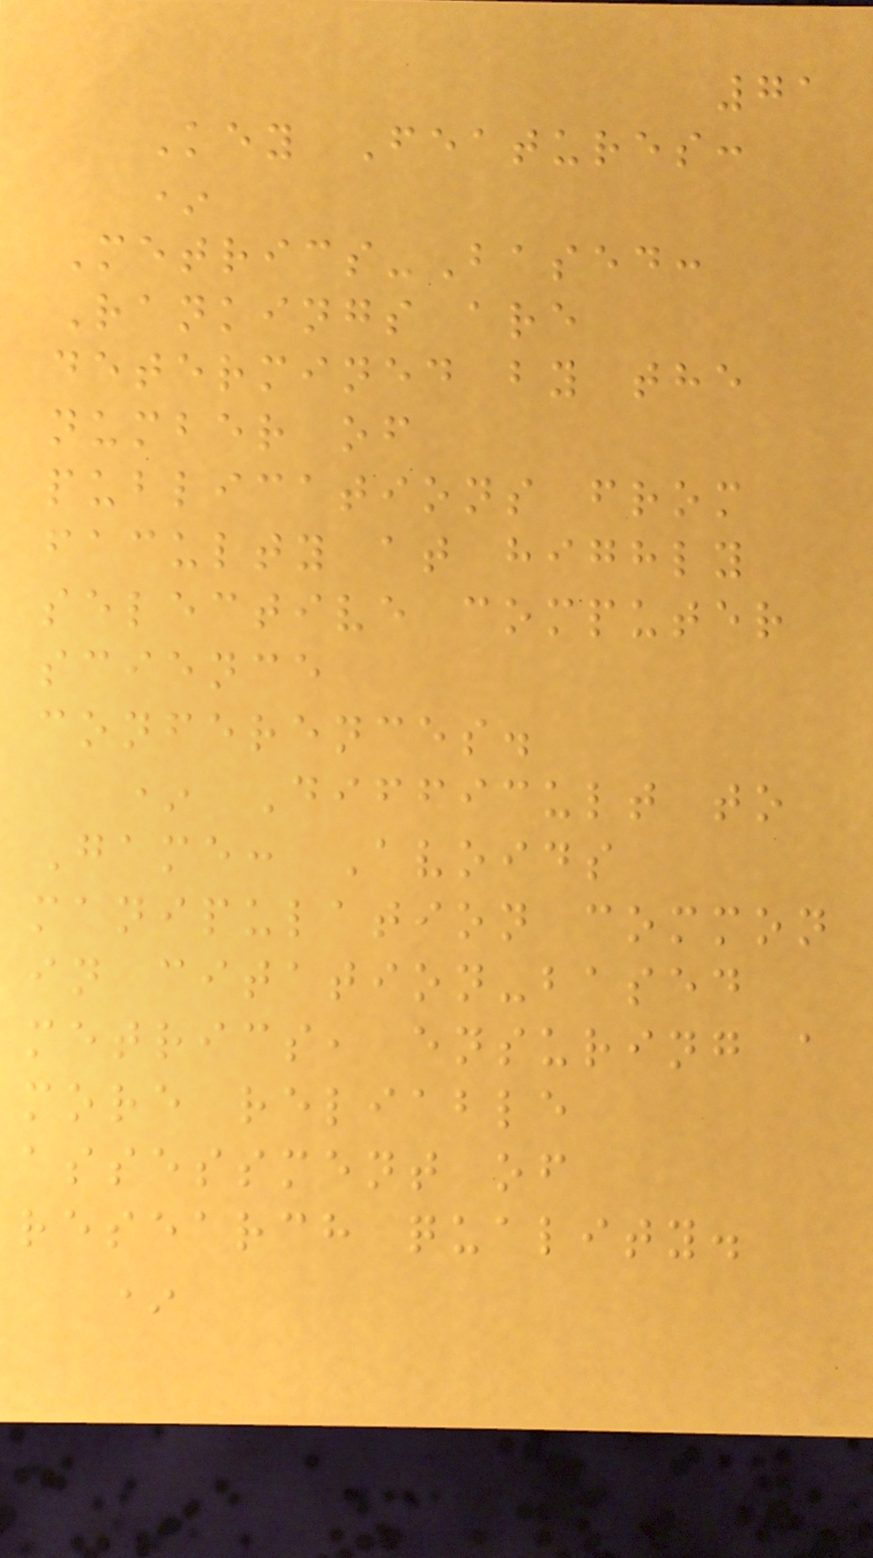71
Key Features:
*
Metrics-Based:
Rankings are
determined by the
number of
publications from
faculty at highly
selective computer
science
conferences.
* Difficult to
Game: Avoids
manipulation common
in citation-based
metrics, ensuring a
more reliable
assessment of
research quality.
*
